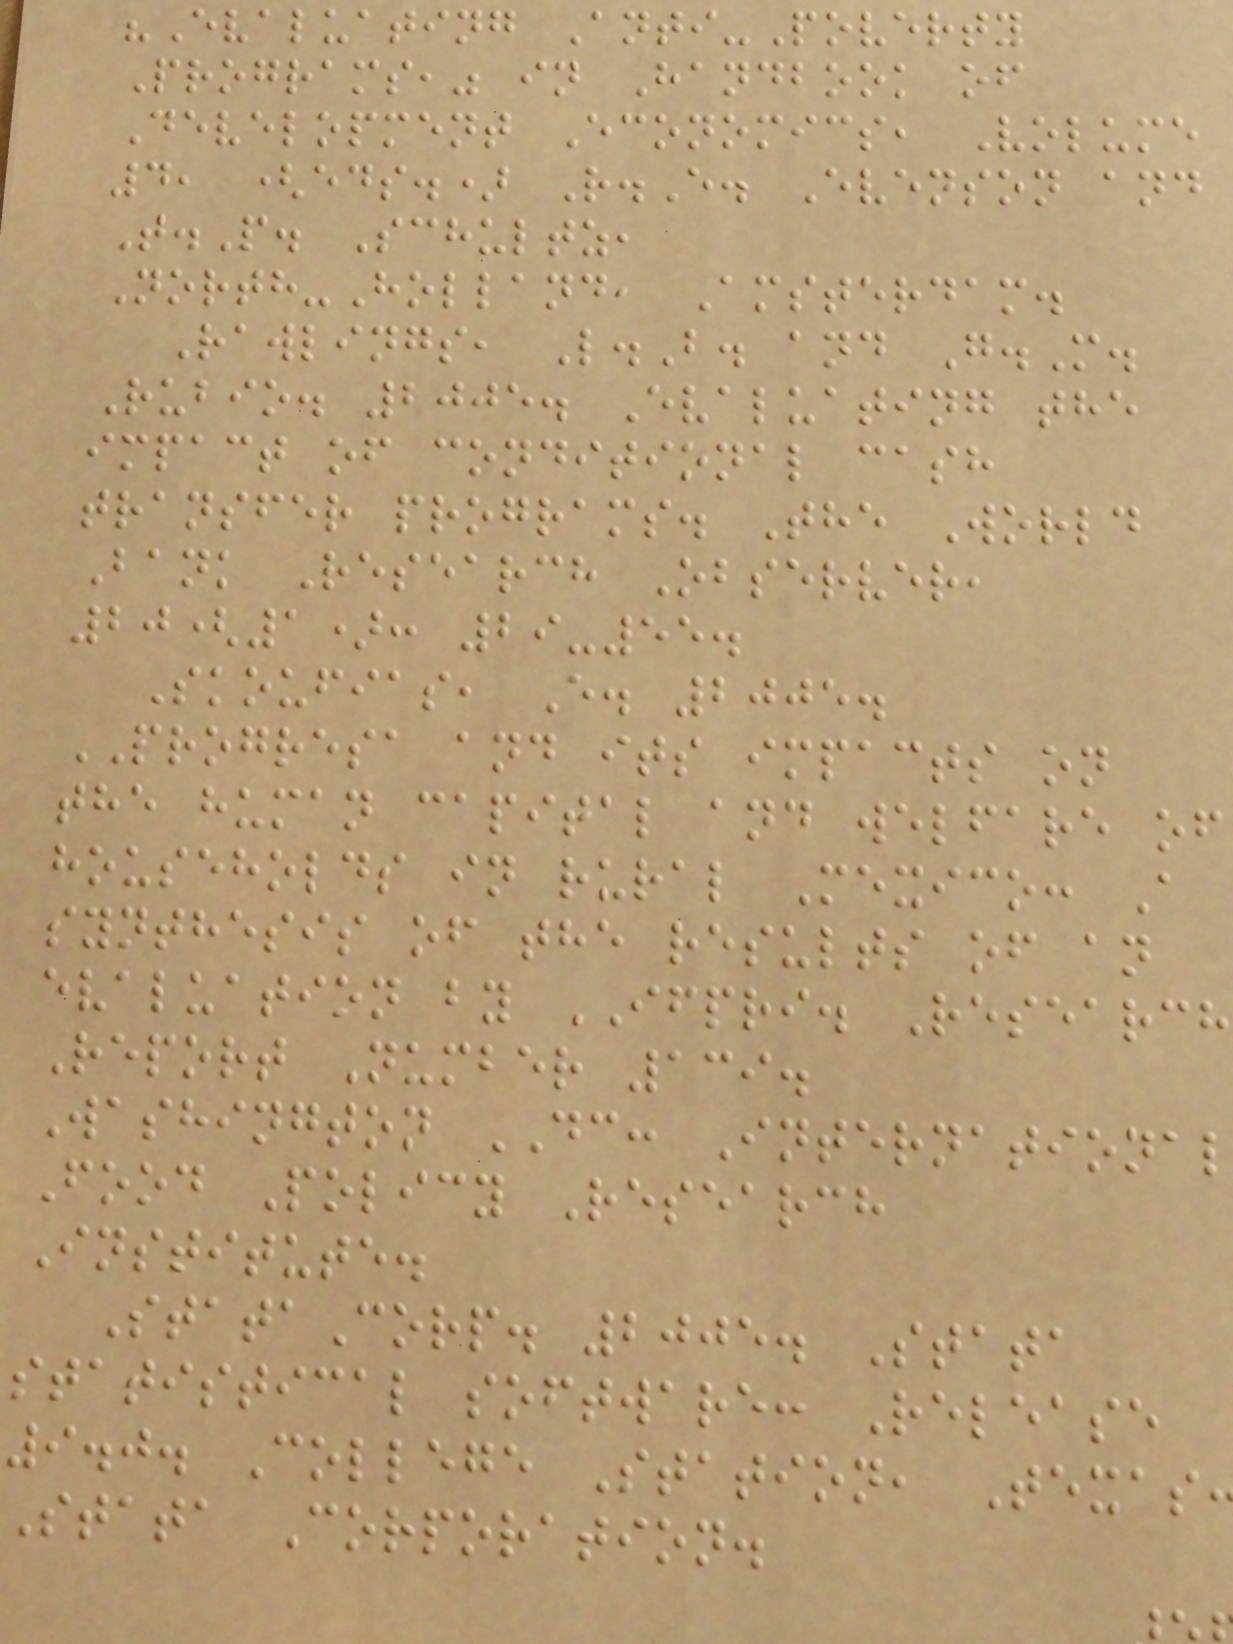"Evaluating Anti-Poverty
Programs," in Handbook of
Development Economics, Volume
4, (eds.) R.E. Evenson and
T.P. Schultz,
North-Holland, Amsterdam.
Rawlings, L.B. and G.M.
Rubio. 2005. Evaluating the
impact of conditional cash
transfer programs. The World
Bank Research Observer,
20(1): 29-55.
Skoufias, E. 2005.
PROGRESA and its impacts on
the human capital and welfare of
households in rural Mexico: A
synthesis of the results of an
evaluation by IFPRI. Research
Report Number 139.
Washington DC: International
Food Policy Research
Institute.
StataCorp. 2005. Stata
statistical software: Release
9.0. College Station, Texas
Stata Corporation.
